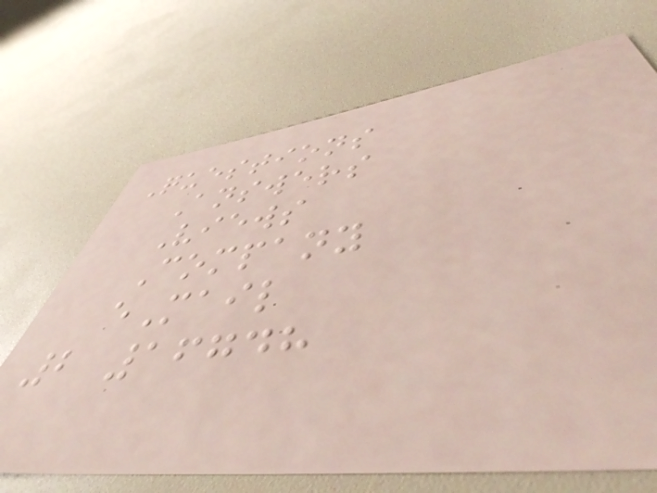Questions
Answers
Views
Company
eMail
2 16748
